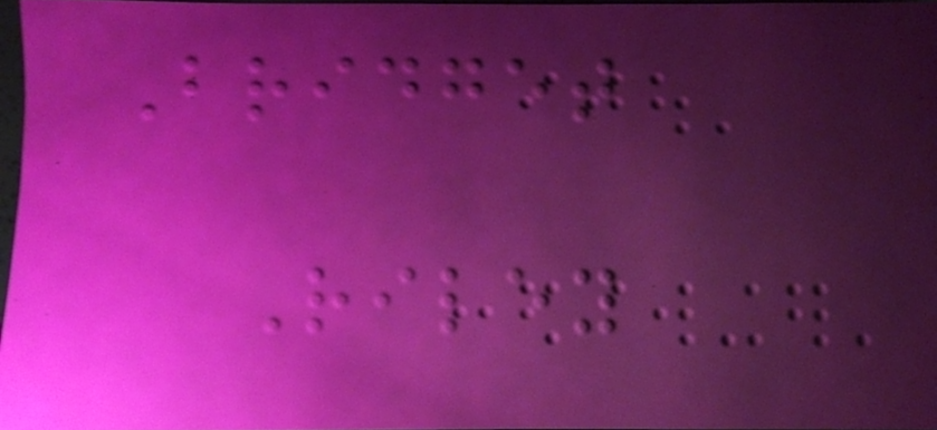Bridget
Riley
